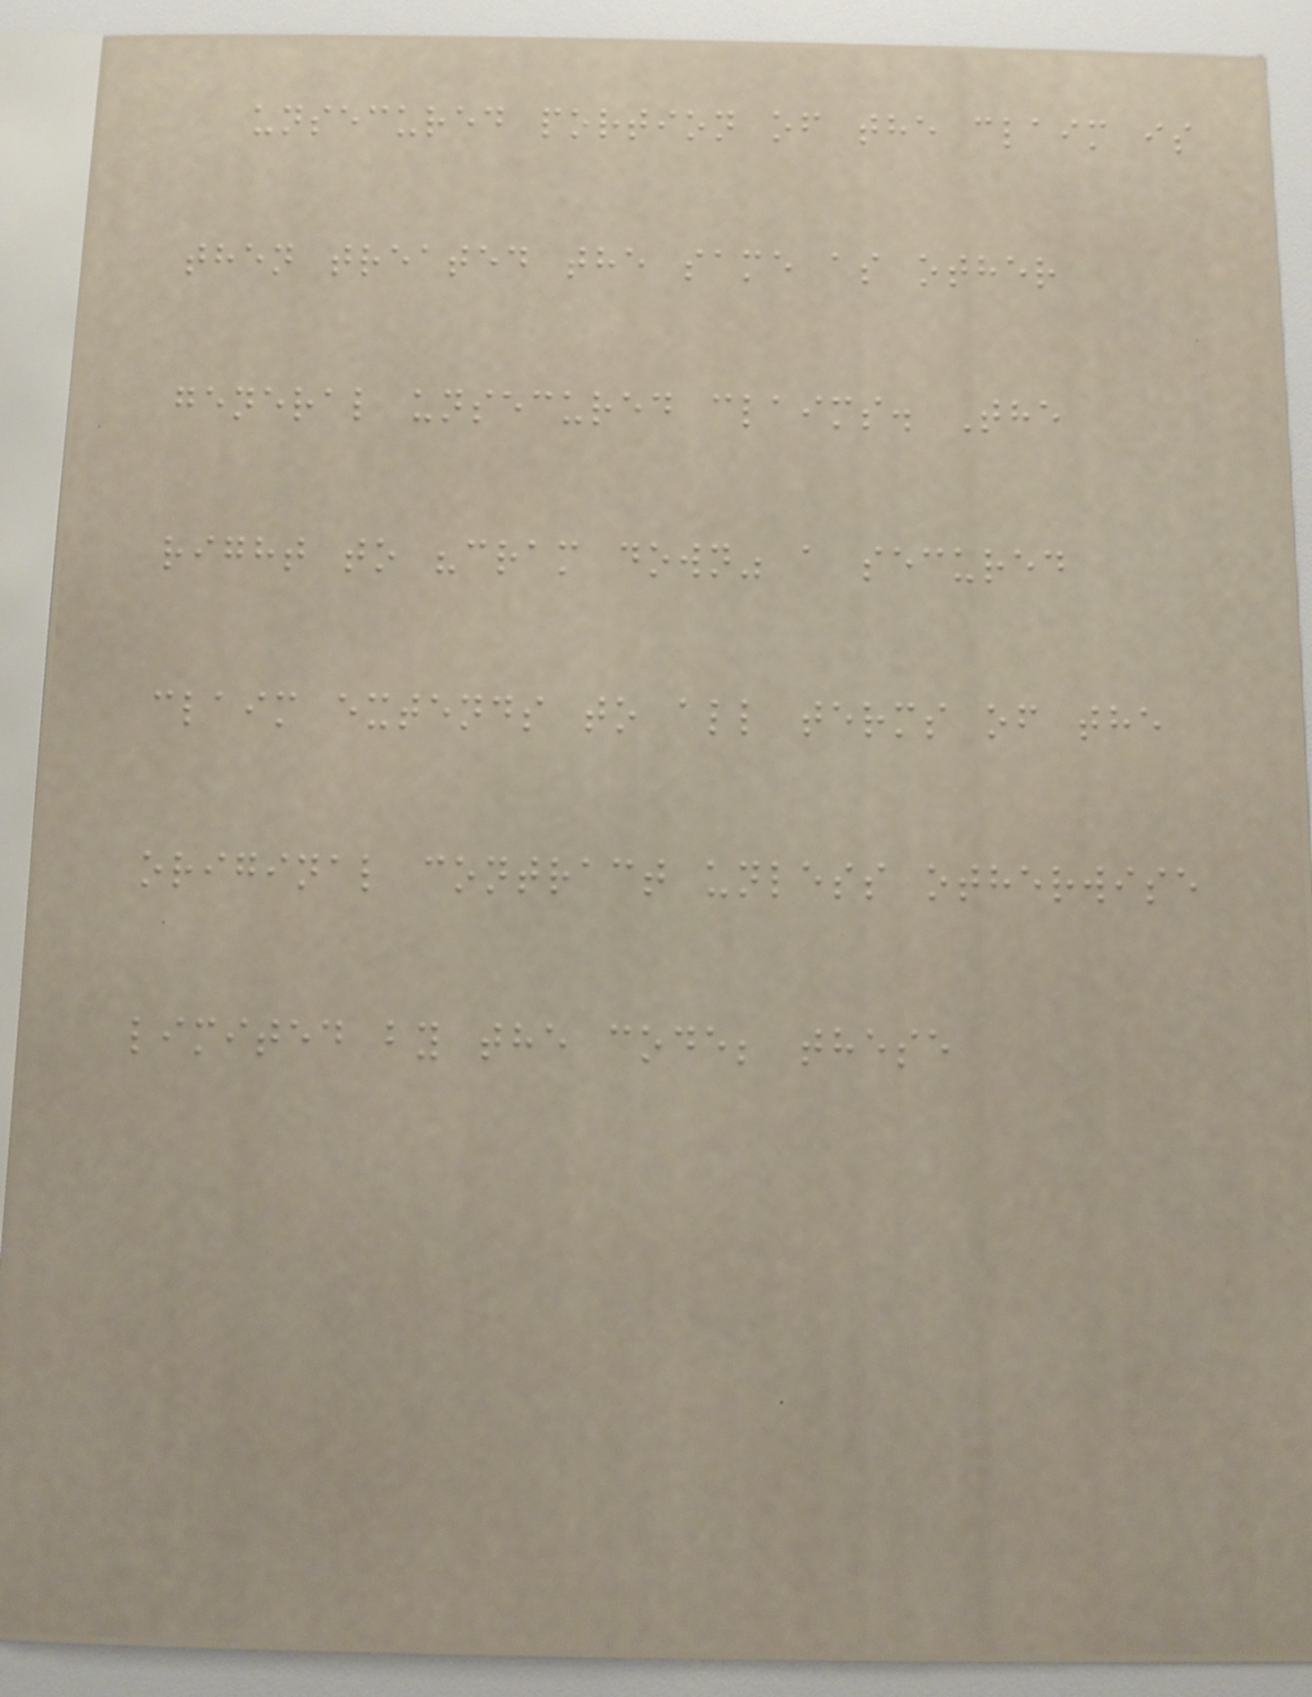unsecured portion of the claim is
then treated the same as other
general unsecured claims. The
right to "cram down" a secured
claim extends to all terms of the
original contract unless otherwise
limited by the code; these
